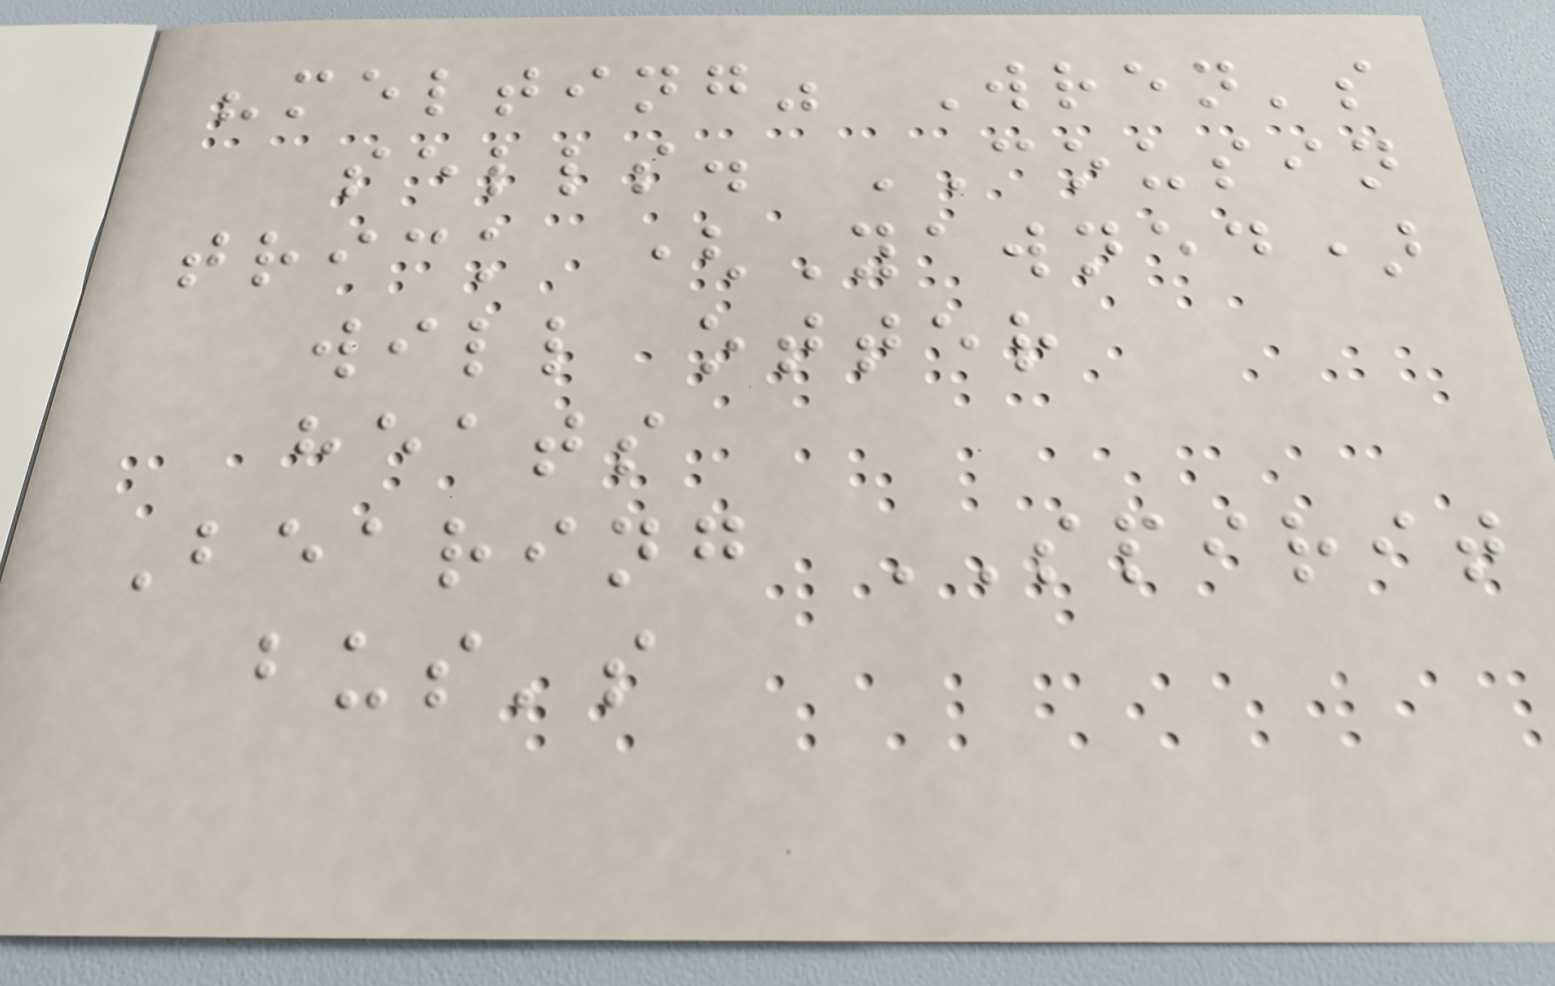"melting" Wren's
sells. COUSIN
trick (Yawned)
will otter
heats
Bearing SPIRIT
bus's
